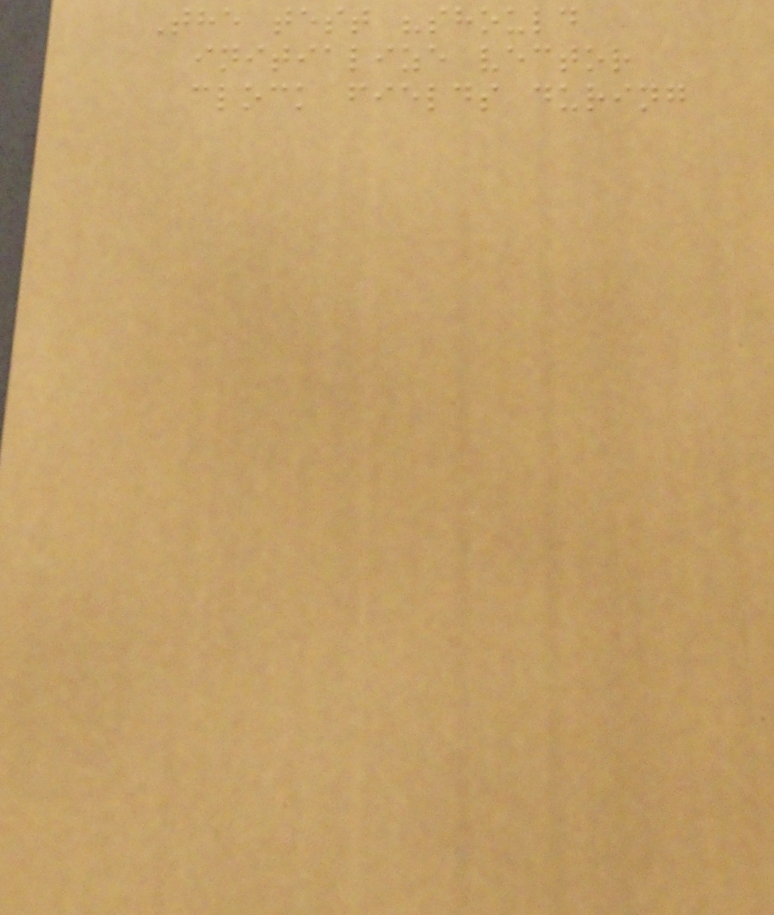The test "should
initialize vector
clock fields during
